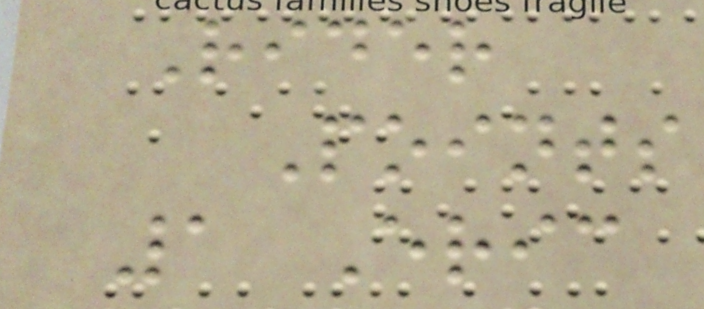Rider
Points
1 Eric
